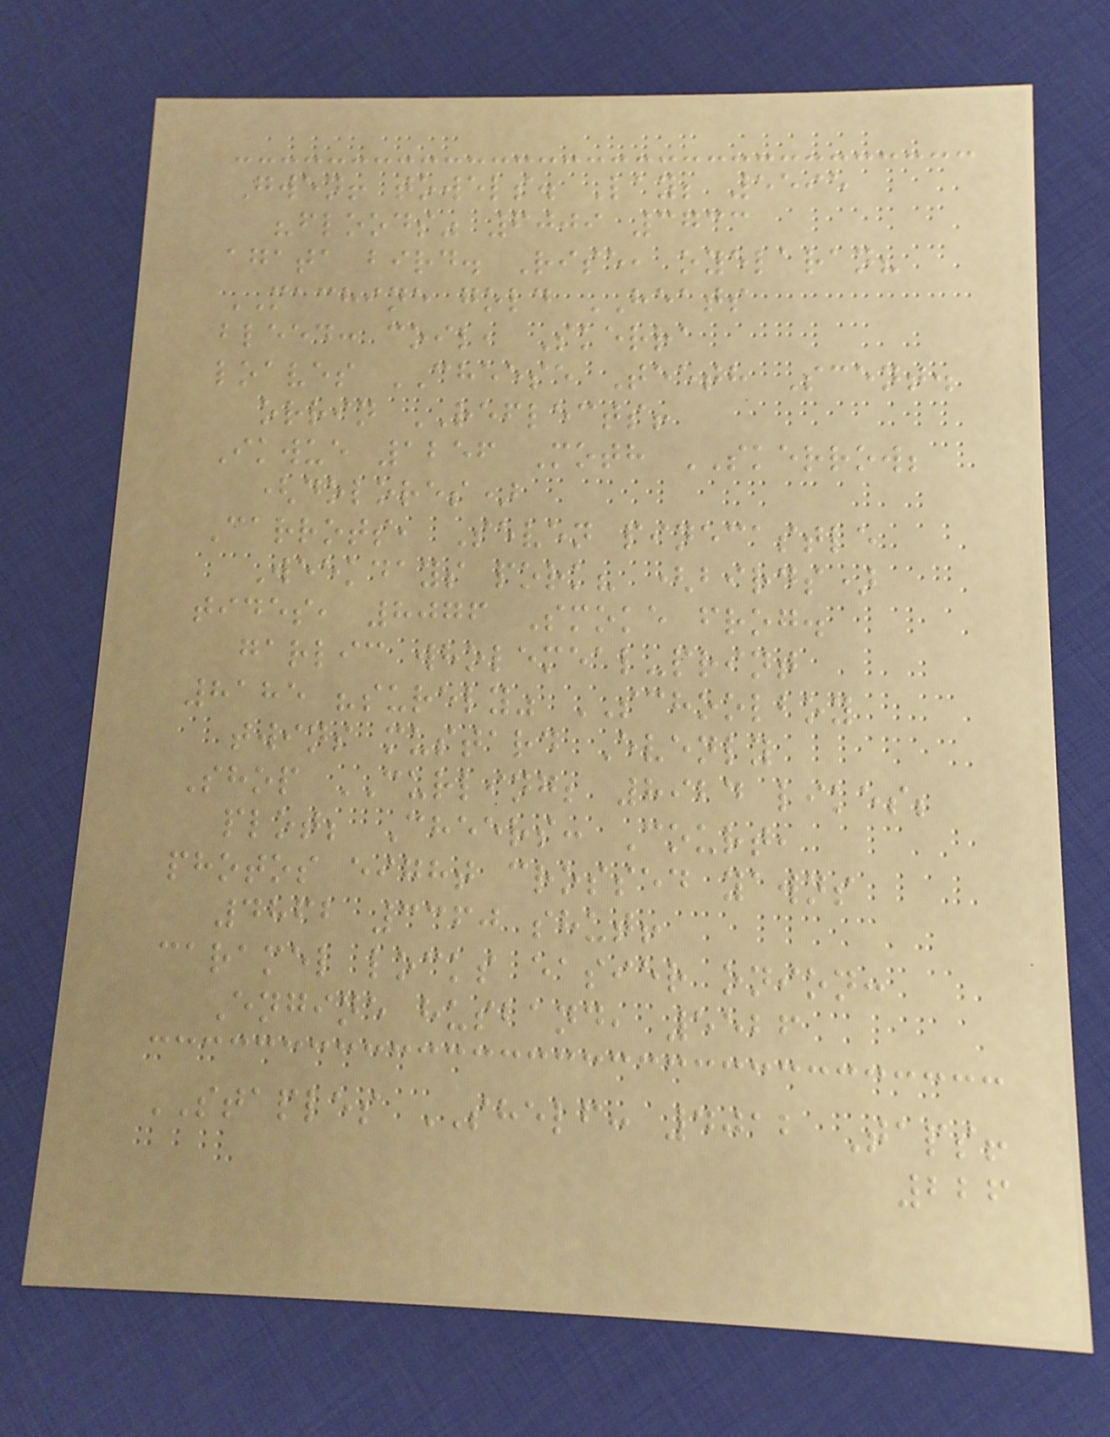Gwen! towels. Lay; 5595
"floods" 6009 3733
agata bird. Rise, oyelaran?
MACHINE gold HEATS
bleed: coil, Skerra
loaves CHEESE Teeth Scent.
orrin REFLECTS!
Ikwue 1256 Moth SKERROW;
(dolores)
Carrots, Seven pinecastle
Weekdays pork? (birds)
tides, 8076 Smoke frog.
garlic wholemeal-print
8185 "surely" SCHOOLBOY
twins mustard Evenly
Shop CURLING; 8924 likes;
plot; Cheers: Court,
photos eight crossed yawns
4862 3360 shut!
caramel locks easier onion:
Engine husband, 5526
STAPLES SHELF: 4012 Taps!
226
